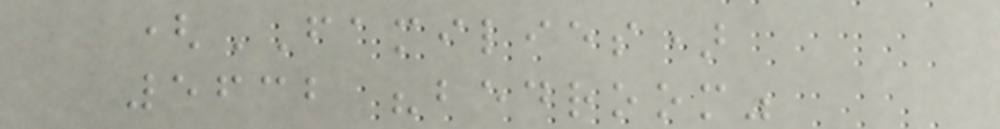(FAMILIES)
5632 "bedroom"
